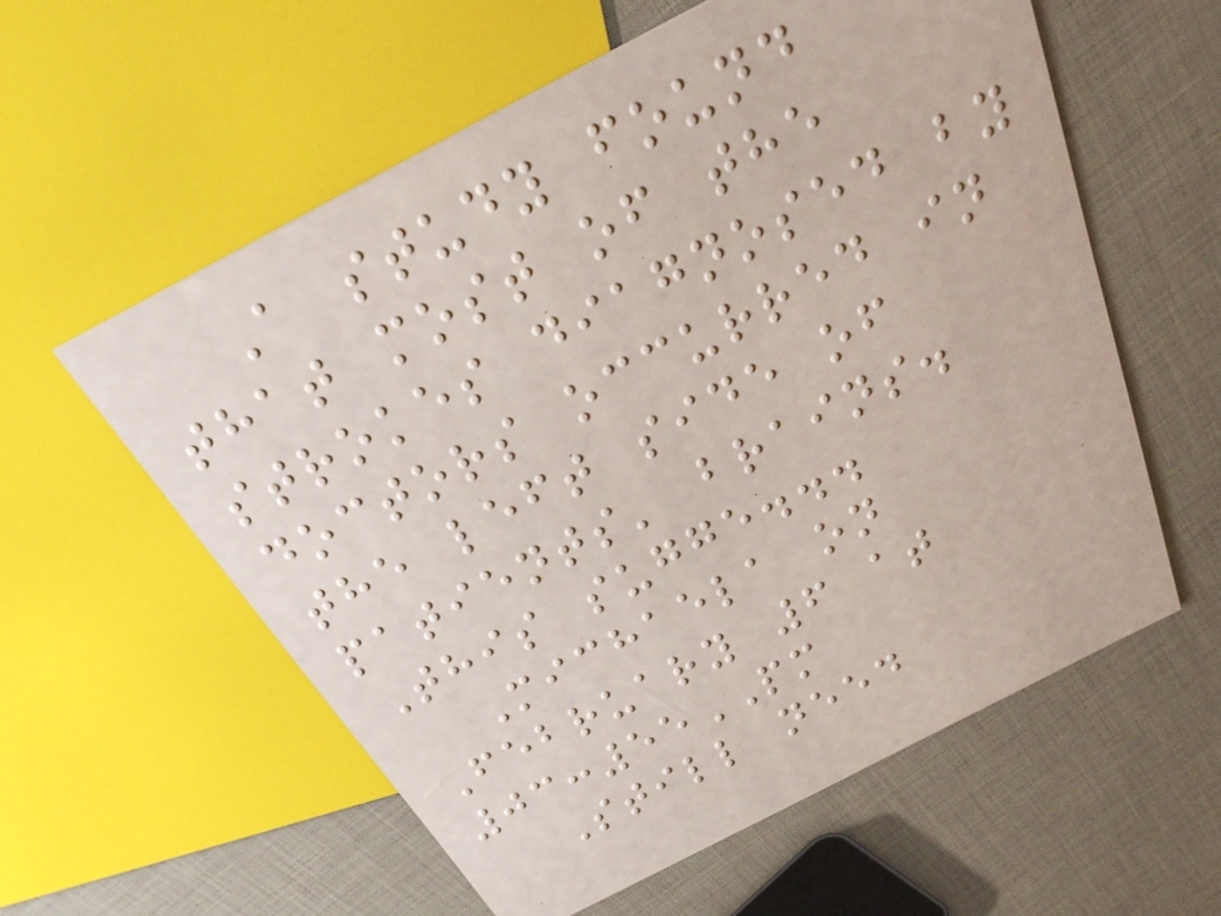A study found
that most of the
strokes diagnosed by
doctors occurred in
the left side of
patients' brains.
This sugge...
Michaela on
February 6 at
03:55PM
Still need
